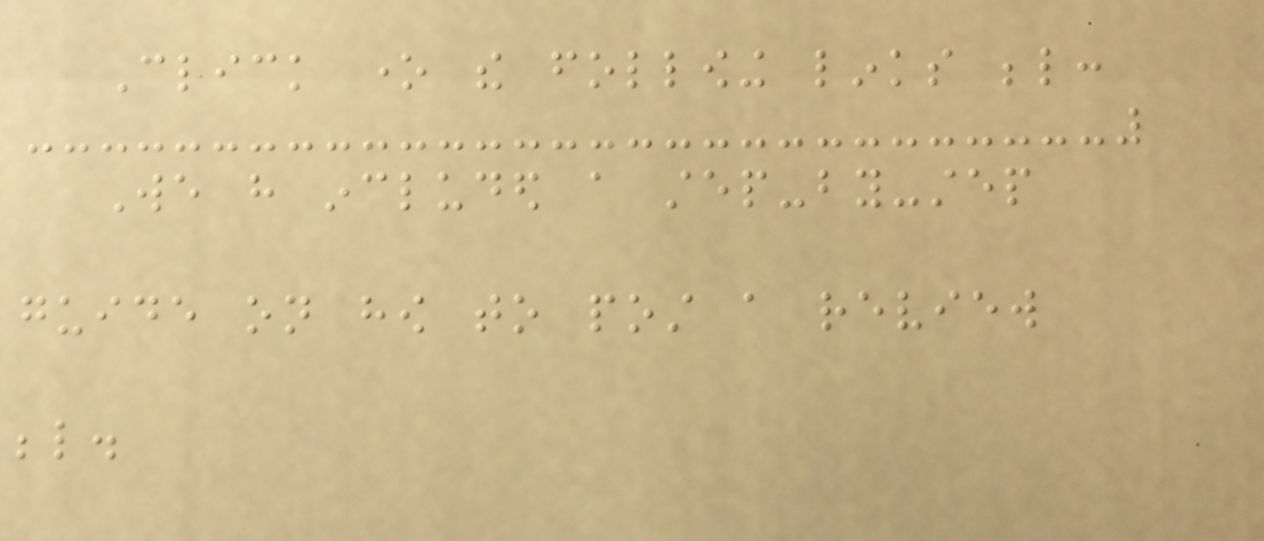Click one the following links below:
We have included a step-by-step
guide on how to post a review
below.
